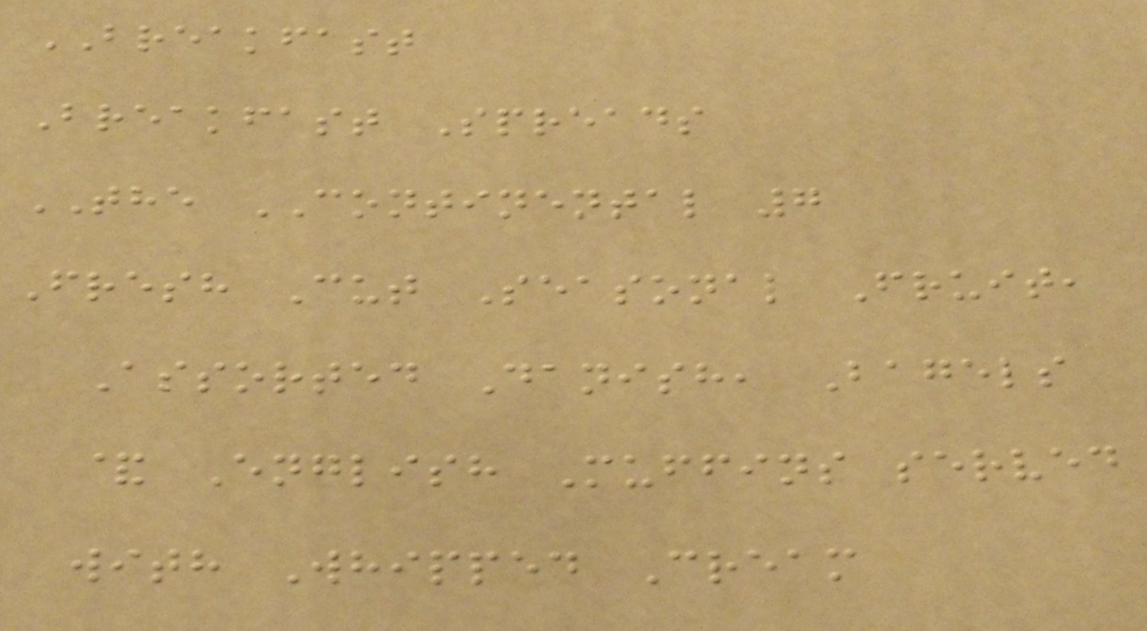BREAKFAST
Breakfast Spreads
THE CONTINENTAL 7
Fresh Cut Seasonal Fruit,
Assorted Danish, Bagels
& English Muffins served
with Whipped Cream
